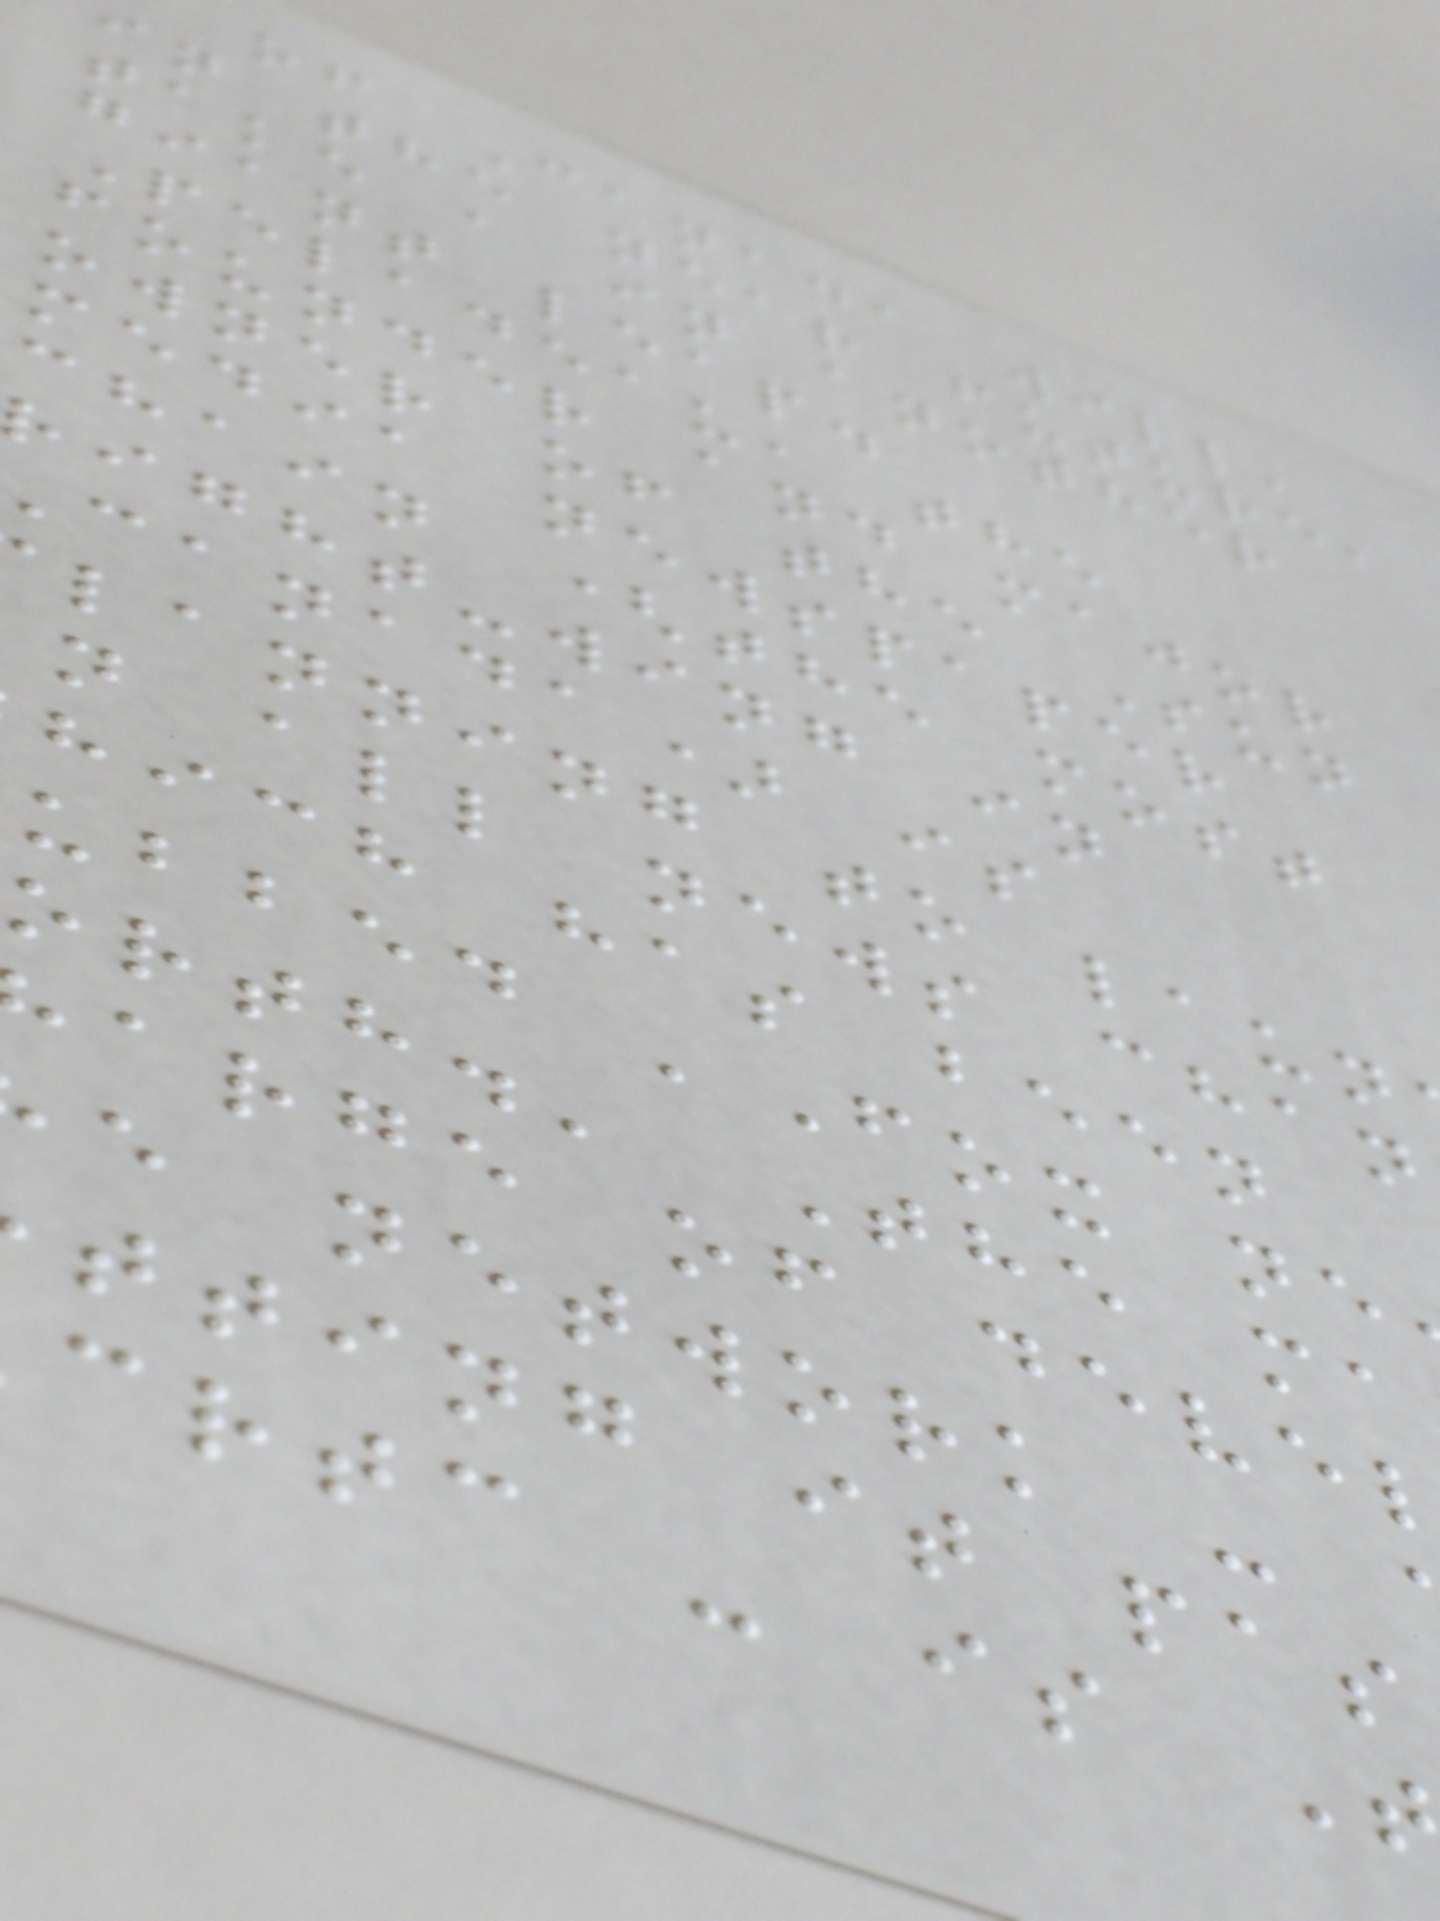of Canada will,
in the near future,
take a in another
giant leap.
Peladeau, the
founder and major
owner of the Sun
media newspaper
chain (the most
ight-wing in
canada) is
lanning to laun
n all news chan
hich has been
ubbed 'Fox ne
orth.' The ma
arge of deve
e network -
tting it pas
crtc - is
